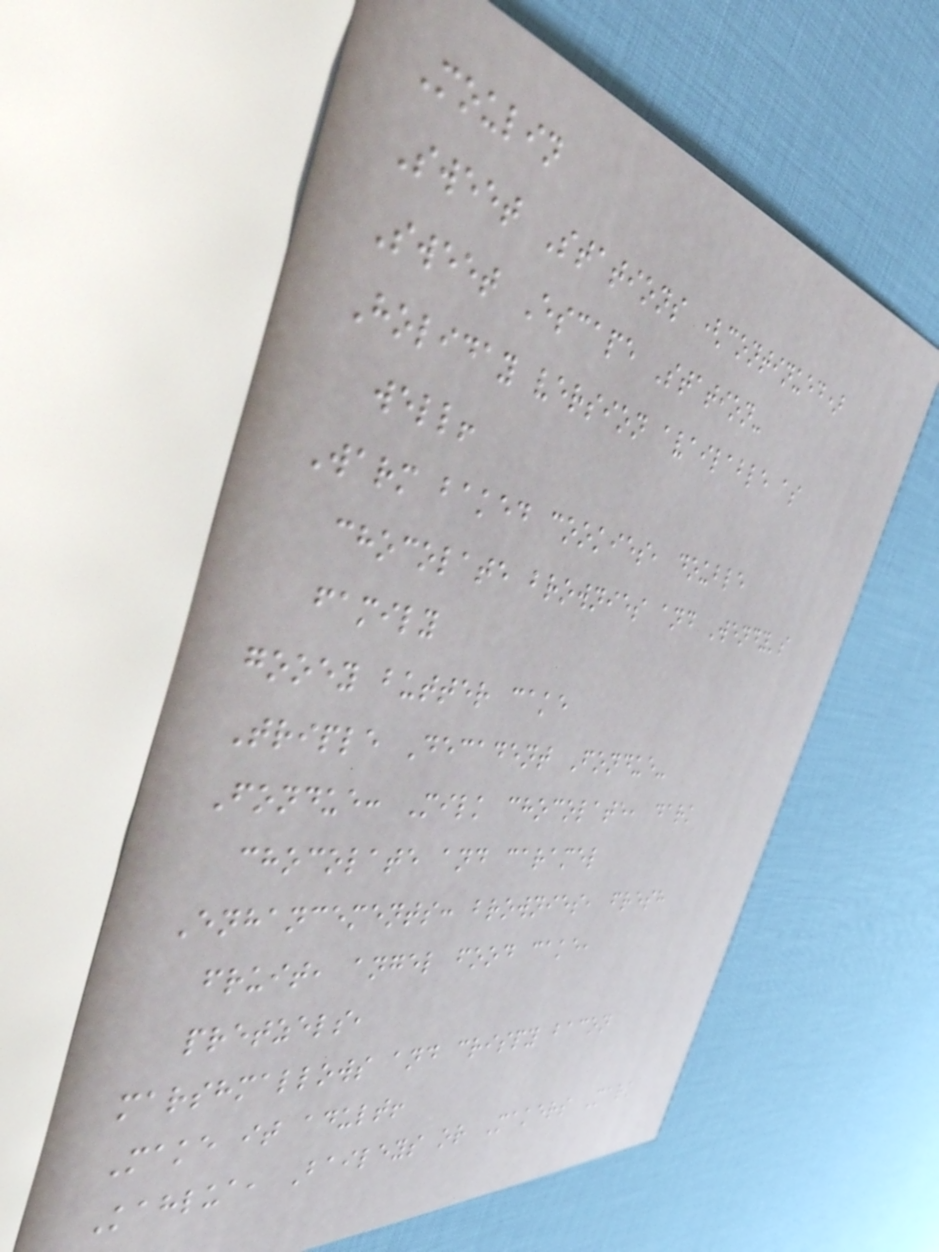Moulin
Sweet Stations (continued)
Sweet Escape Station-
Holiday version available as
well!
Warm baked cookies, double
chocolate brownies and Wendy's
family
gooey butter cake
Triple Decadent Fondue-
Fondue: Milk chocolate, dark
chocolate and caramel
Enhancements: brownies, fresh
fruit, angel food cake,
pretzels,
marshmallows and crispy bacon
Make it adult!
Kahlua, Baileys or Makers Mark
